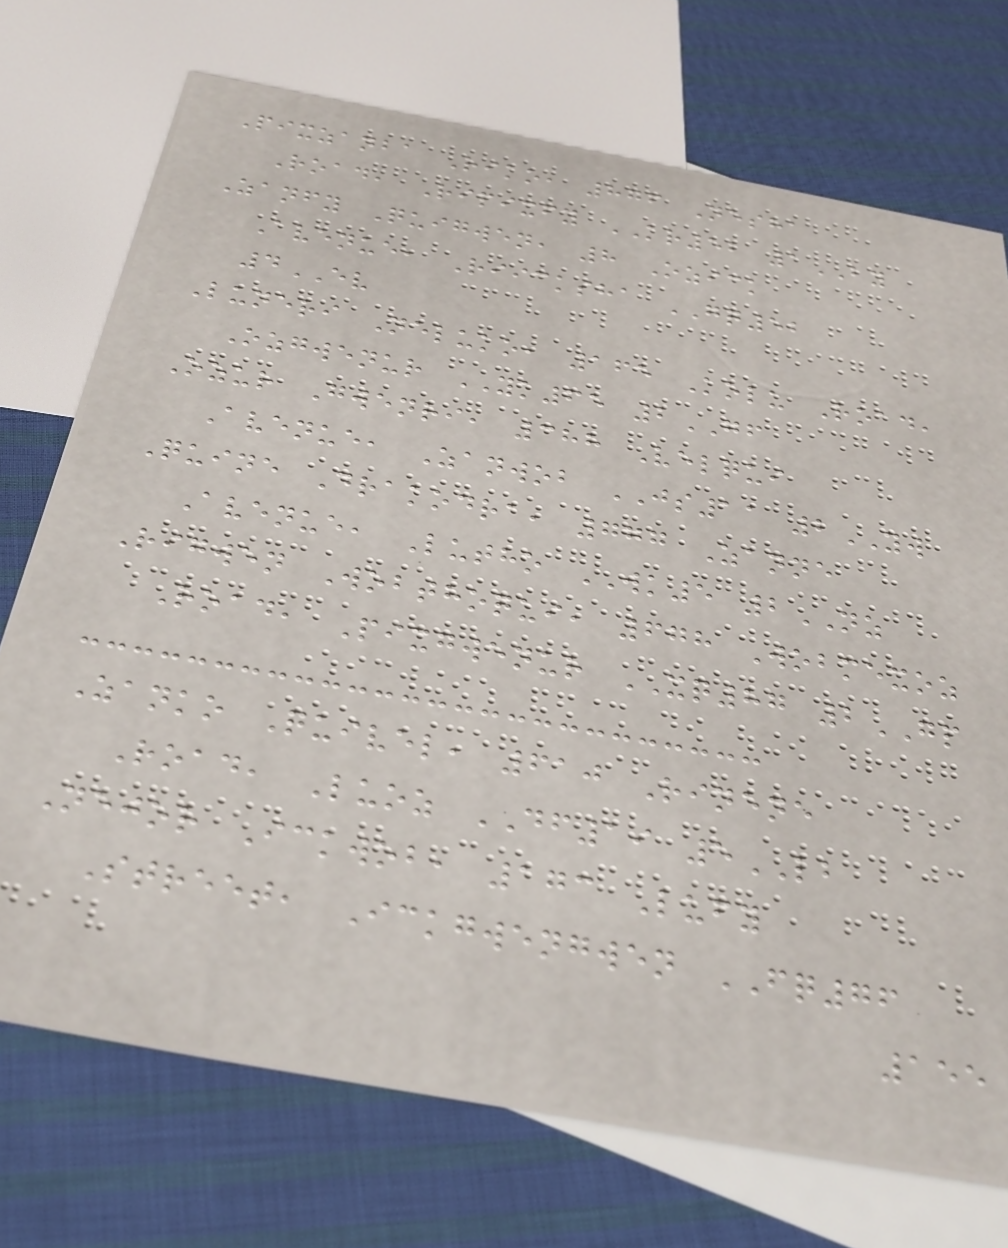Pixzanba Riko, 876 Nesha
Road, Ripixfy KR52 1BY
Zanfy Quigwen, 8 Ozick
Avenue, Riicksha GQ52
4EV
Luneri Neluko, 165 Kolu Road,
Ozgwenur YK65 2GF
Ozur Gwenri, 388 Velqui
Avenue, Zanwob JS11 2YW
Quine Drakodra, 777 Zanne
Avenue, Lutho WK5 2NZ
Rigwen Wobthoqui, 678 Wobmexoz
Road, Pixgwenur XQ87 2GP
Zanko Quivel, 610 Rinene
Road, Luoz DF19 5LB
Nejor Ickwob, 173 Lufy
Street, Ickgwengwen FQ76
155
